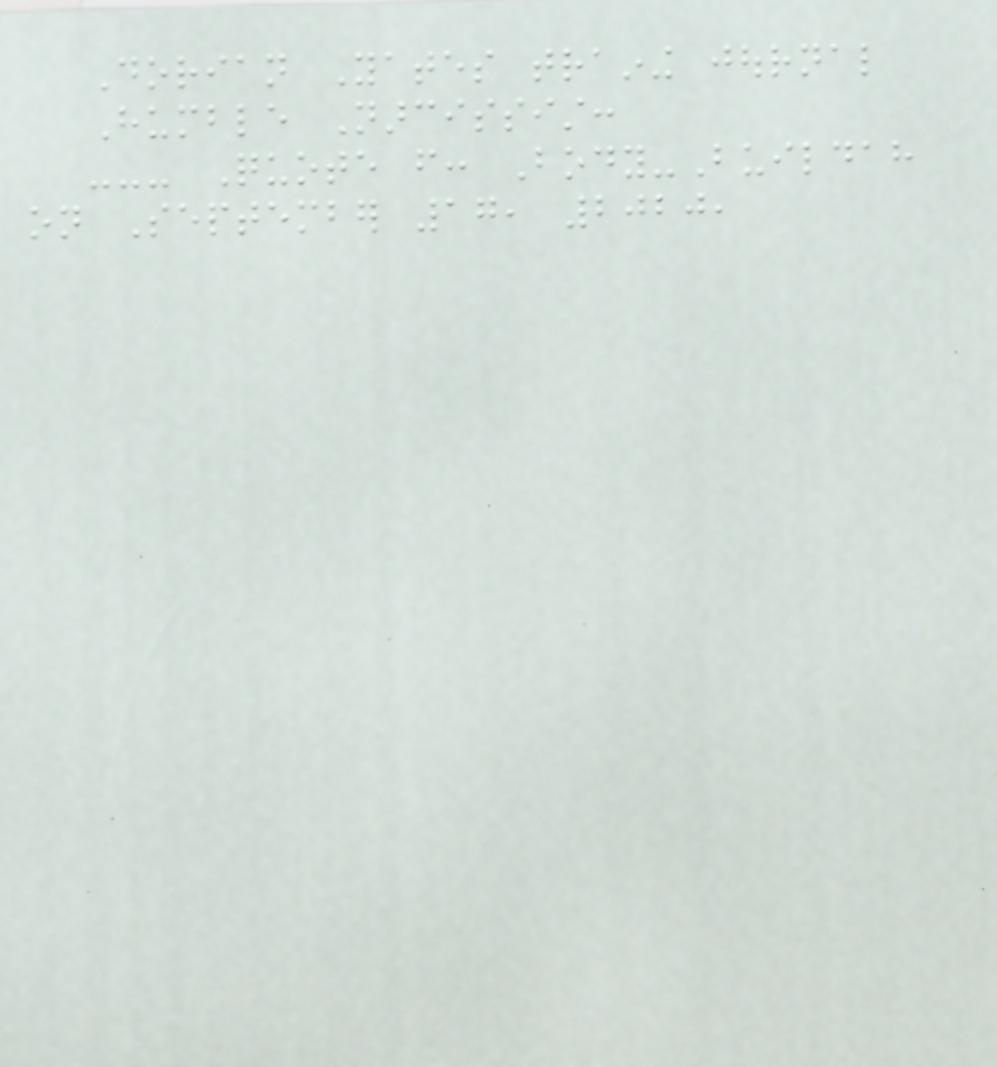Dorian Yates training journal
Humble Narcissist:
--- Quote from: Body-Buildah
on September 17, 2020,
